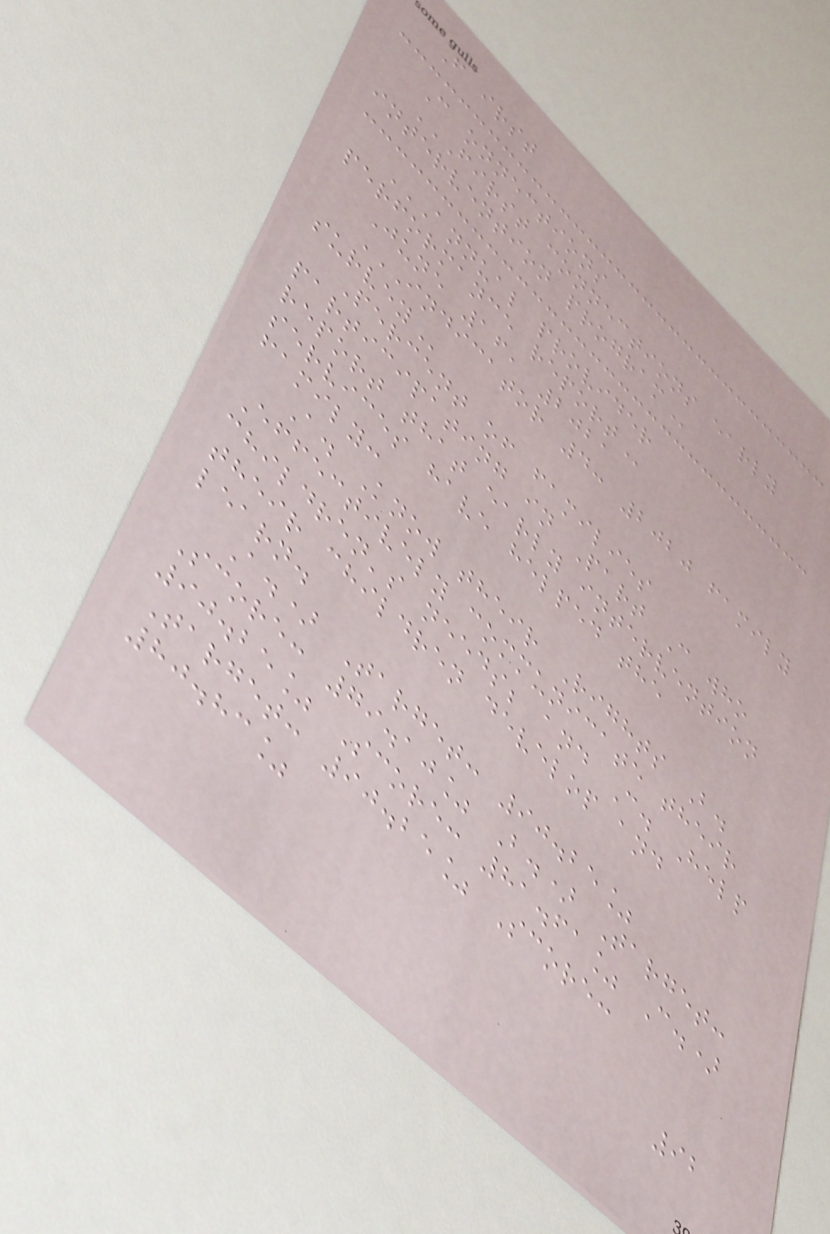F irst
C onnections
FIRST CONNECTIONS EARLY
INTERVENTION PROGRAM
ANNUAL PROVIDER
PERFORMANCE REPORT
June 16, 2021
INDICATOR 4: 2020 FAMILY
SURVEY
Percent of families
participating in Part C who
report that early intervention
services have helped the
family:
A. Know their Rights B.
Effectively communicate their
children's needs; and C. Help
their children develop and
learn.
A.) Target: 90.25%
Score: 79.10% B.) Target:
90.25% Score: 81.61% C.)
Target: 90.25% Score:
80.83%
92
